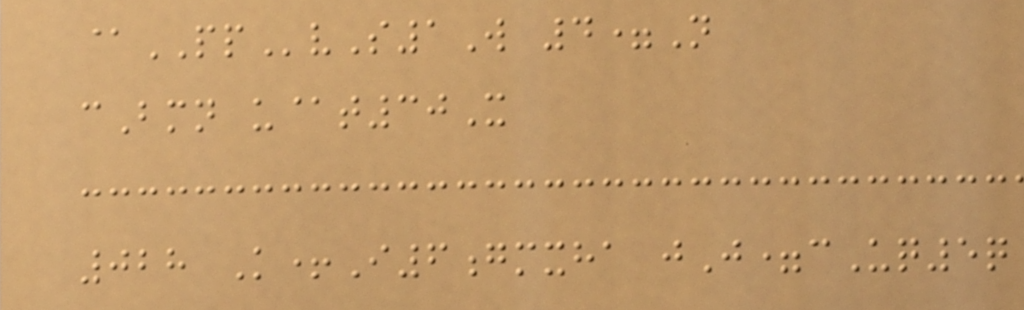@PPvS1W 4=N
cBmn u@t30X
028 K+I6gmxha jJ=cUq5q
